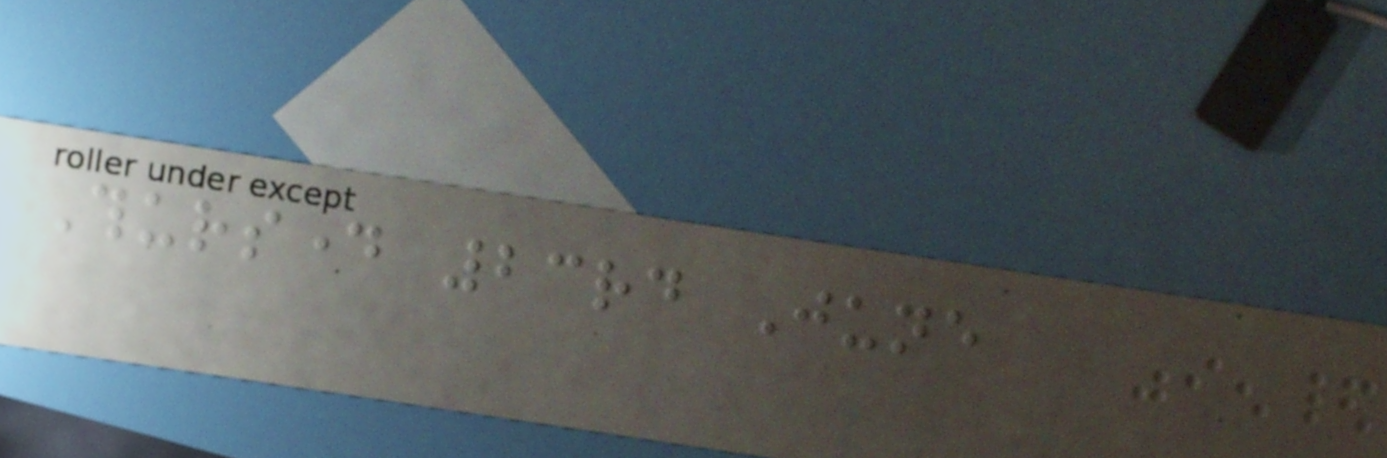Thursday 23rd June
